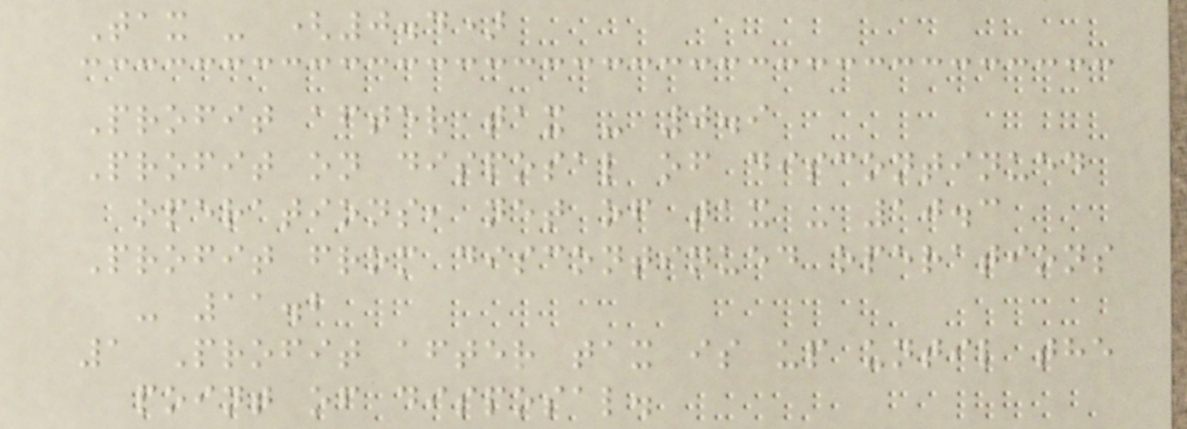Tax - (0.4)
Profit after tax - 0.9
Profit on disposal of discontinued
operations, net of tax - 10.3
Profit from discontinued operations
- 11.2
1 Profit after tax is up until the
point of disposal.
